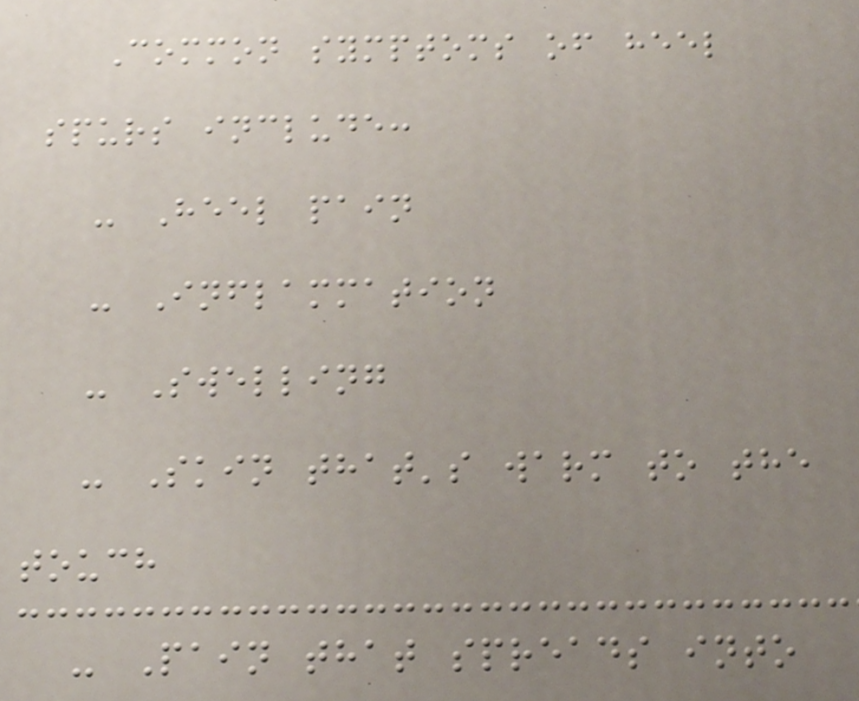Common symptoms of heel
spurs include:
- Heel pain
- Inflammation
- Swelling
- Skin that's warm to the
touch
- Pain that spreads into
